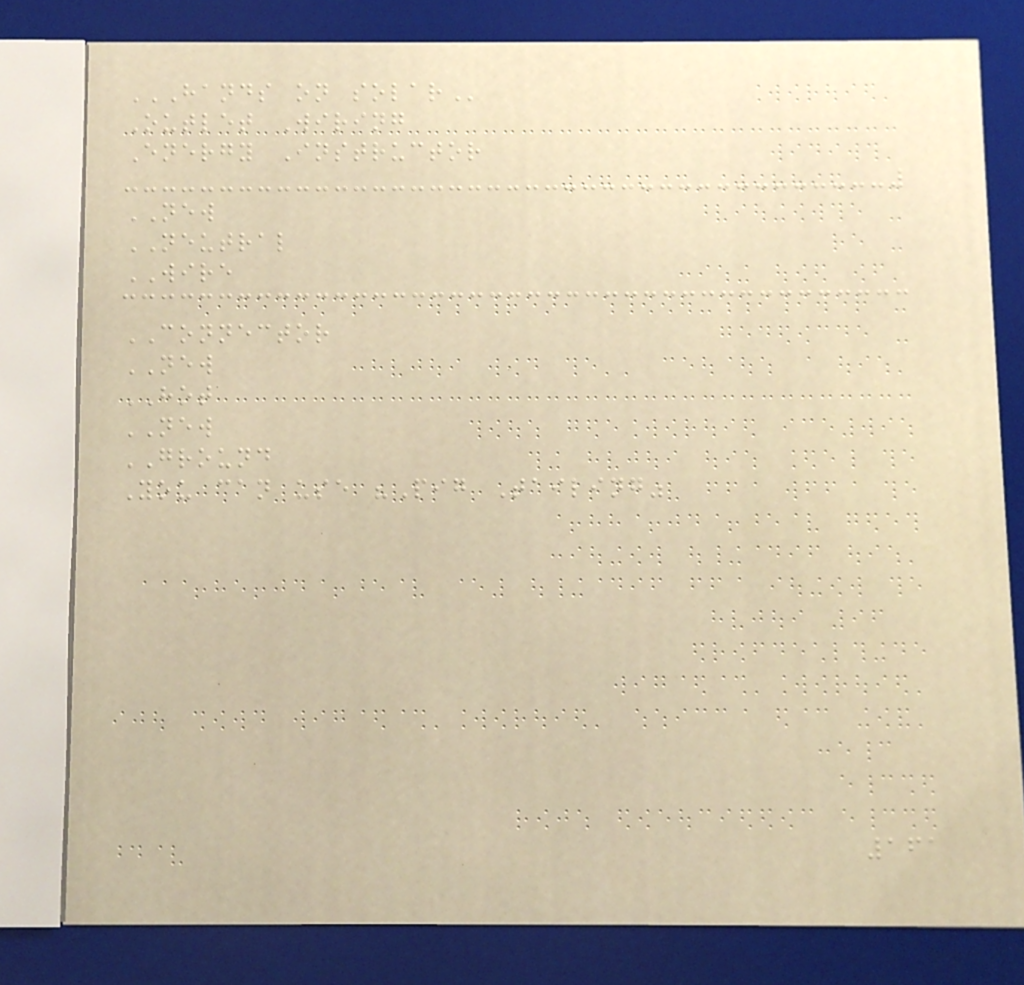HANDS ON SOLAR
Outlet Wiring
Energy Instructor
NEW
NEUTRAL
WIRE
CONNECTOR
NEW
HOT
NEW
GROUND
You can use "Pig Tailing"
161
